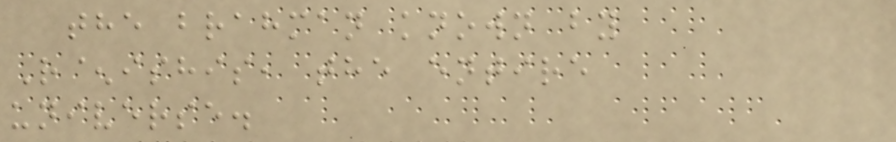the brahman known by
R^ishis, the entire
universe.
